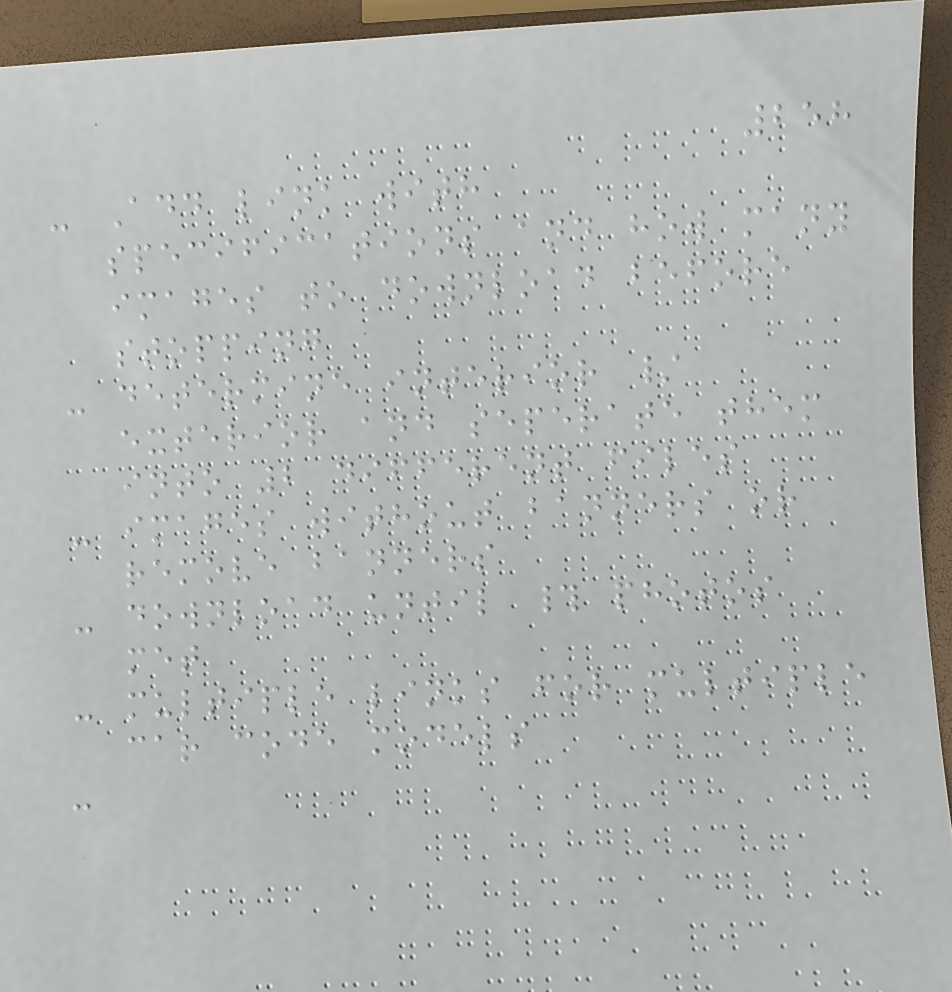258
- Add link with
specifications and how many
images to download before
stopping
- determine interior /
exterior and seperate them
into 2 different files
- images without banners or
remove banners
- download until # photos
met
- multiple links for multiple
car code models
-
